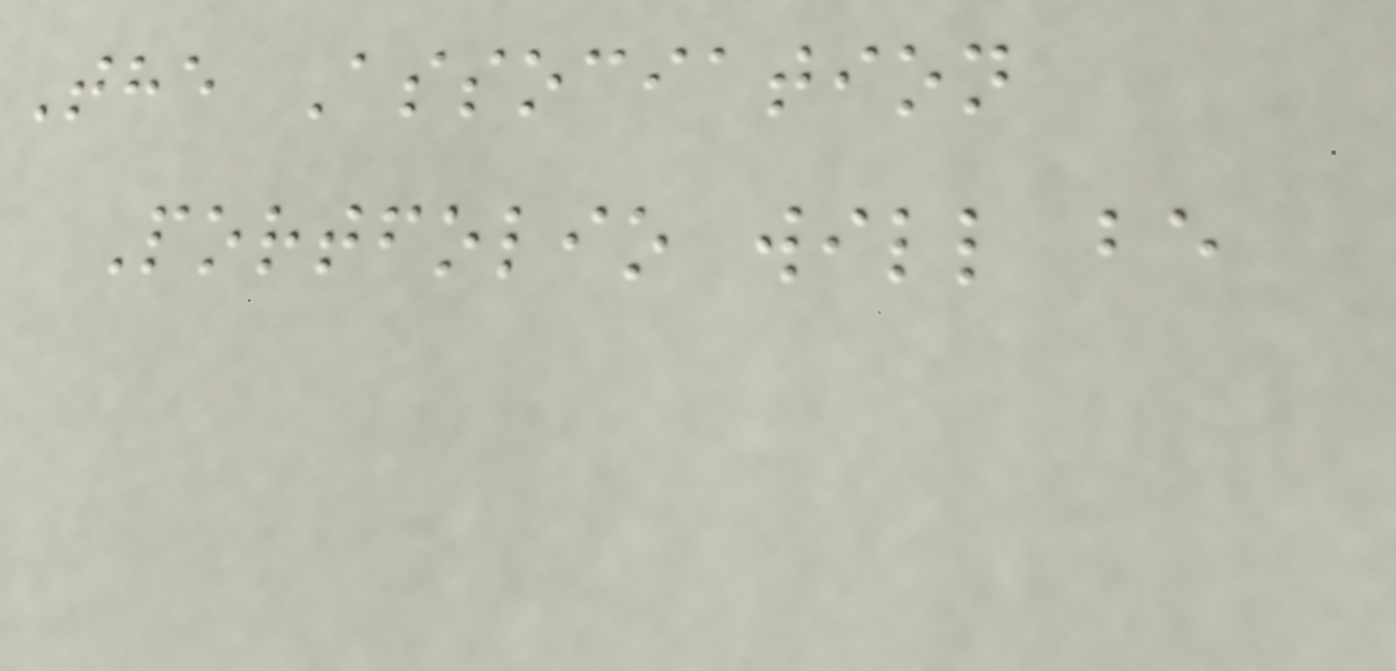The Association
Portfolio will be
